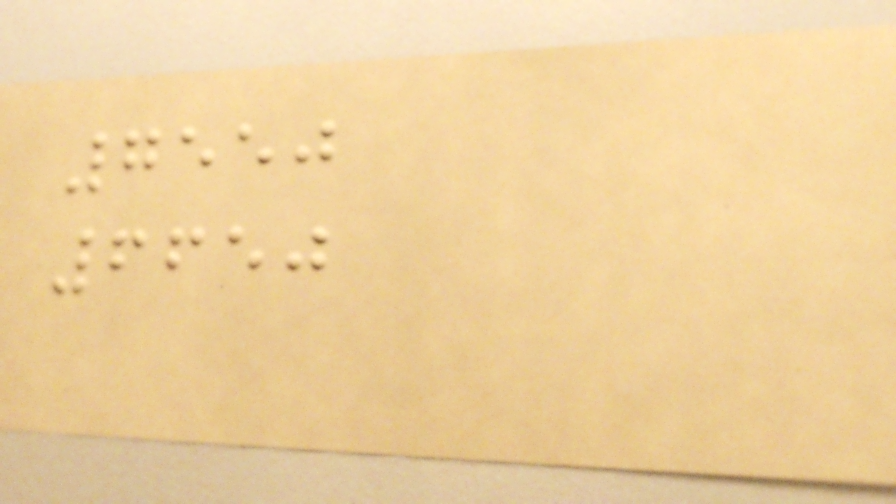7550
6650
